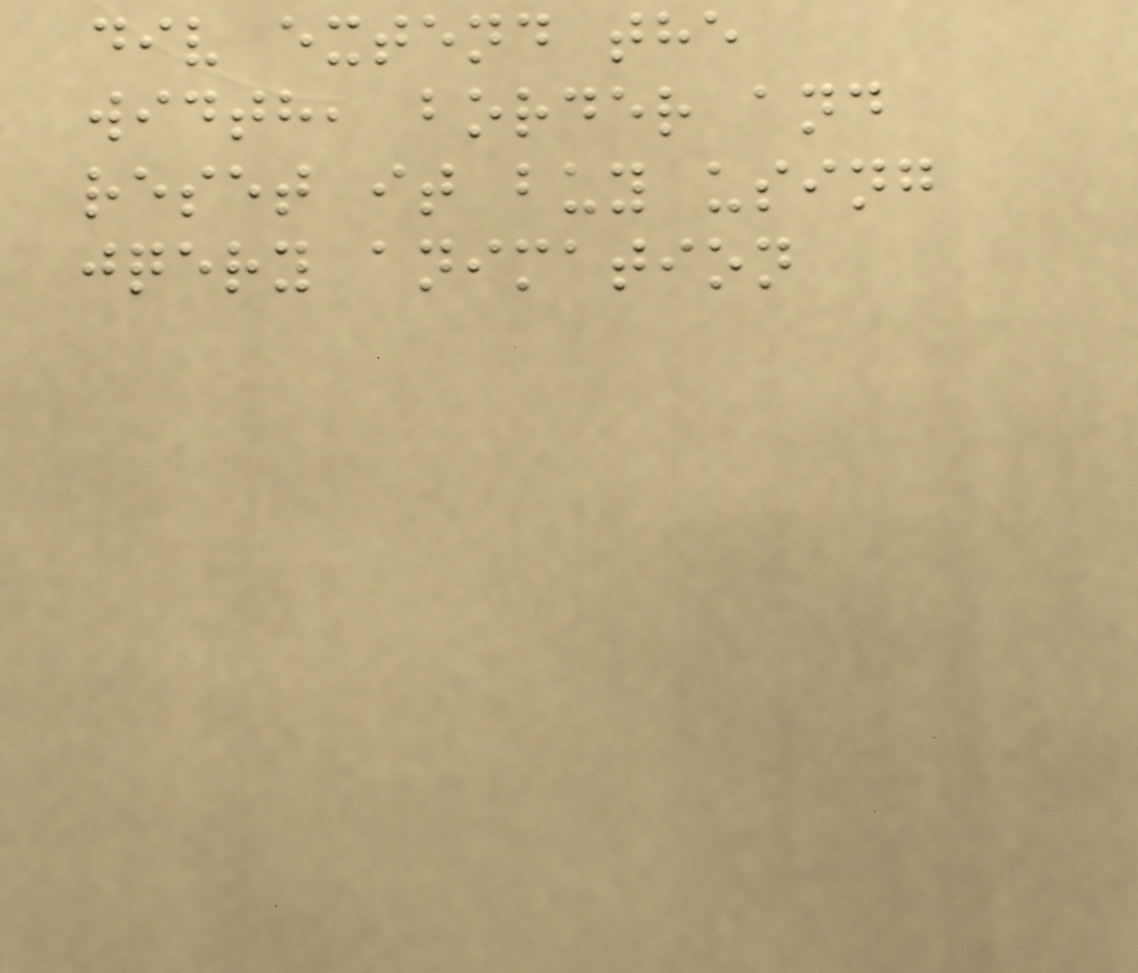div extend the
width, border and
reset it buy using
jqery animation
